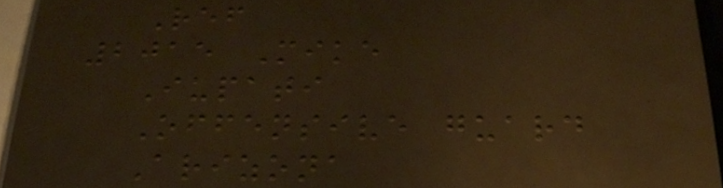Ref
2015 Mike
Iupati
Offensive guard
Arizona
